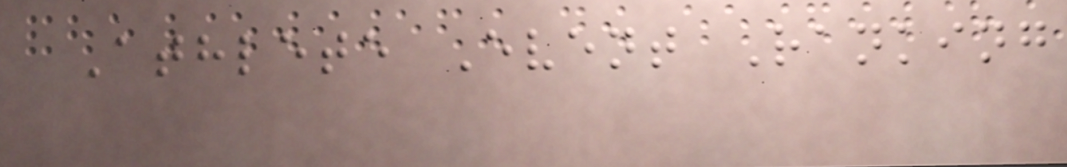Athlete Event Ranking
